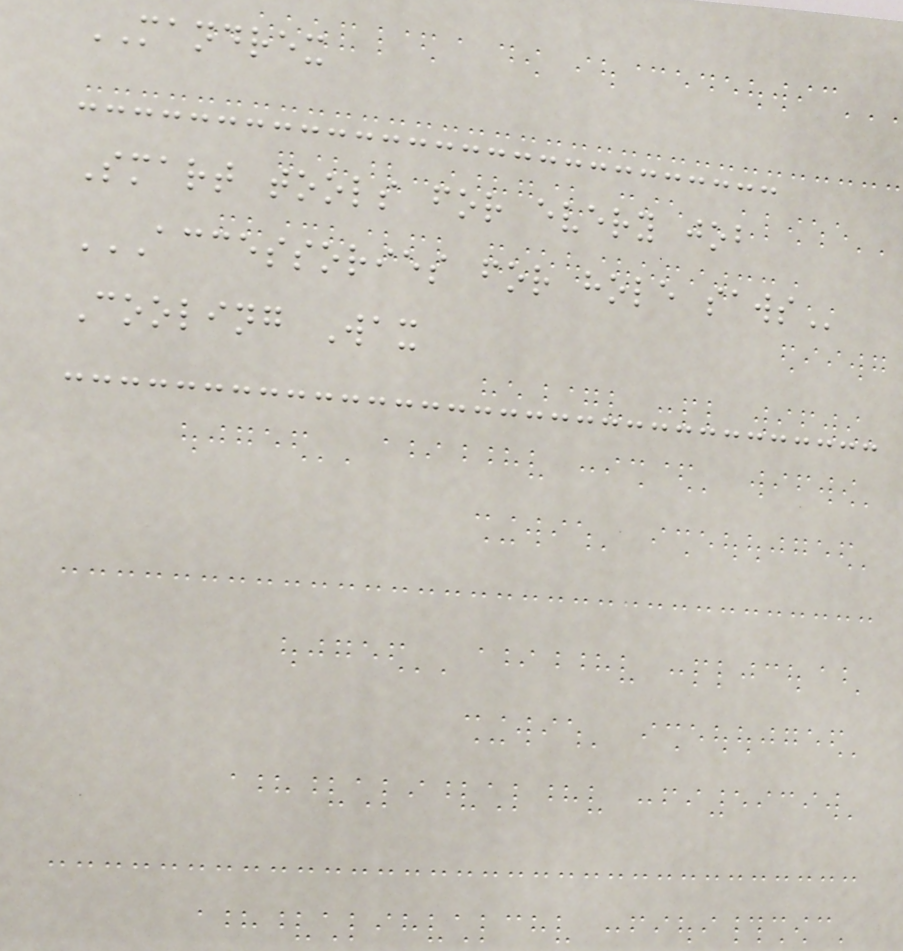MANDREX
Smart tools for every job
ACCESSORIES FOR HOLE SAWS
Cooling Wax
